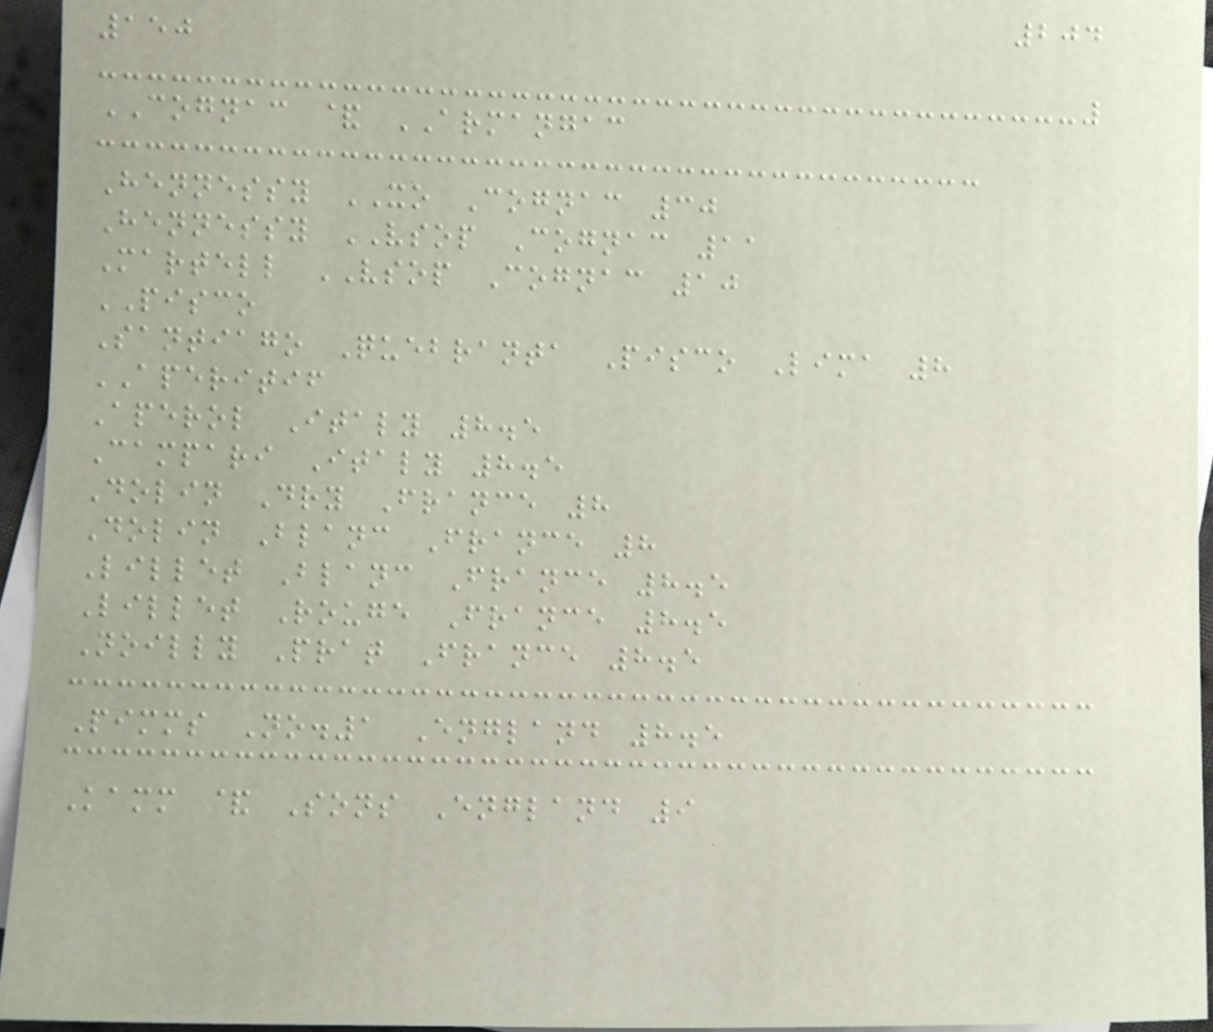204
150
COGNAC & ARMANGAC
Hennessy XO Cognac 30
Hennessy VSOP Cognac 11
Martell VSOP Cognac 10
PISCO
Santiago Quebranta Pisco Lima 8
APERITIF
Aperol Italy 8.5
Campari Italy 8.5
Dolin Dry France 8
Dolin Blanc France 8
Lillet Blanc France 8.5
Lillet Rouge France 8.5
Noilly Prat France 8.5
Pimms No.1 England 8.5
Kamm & Sons England 9
